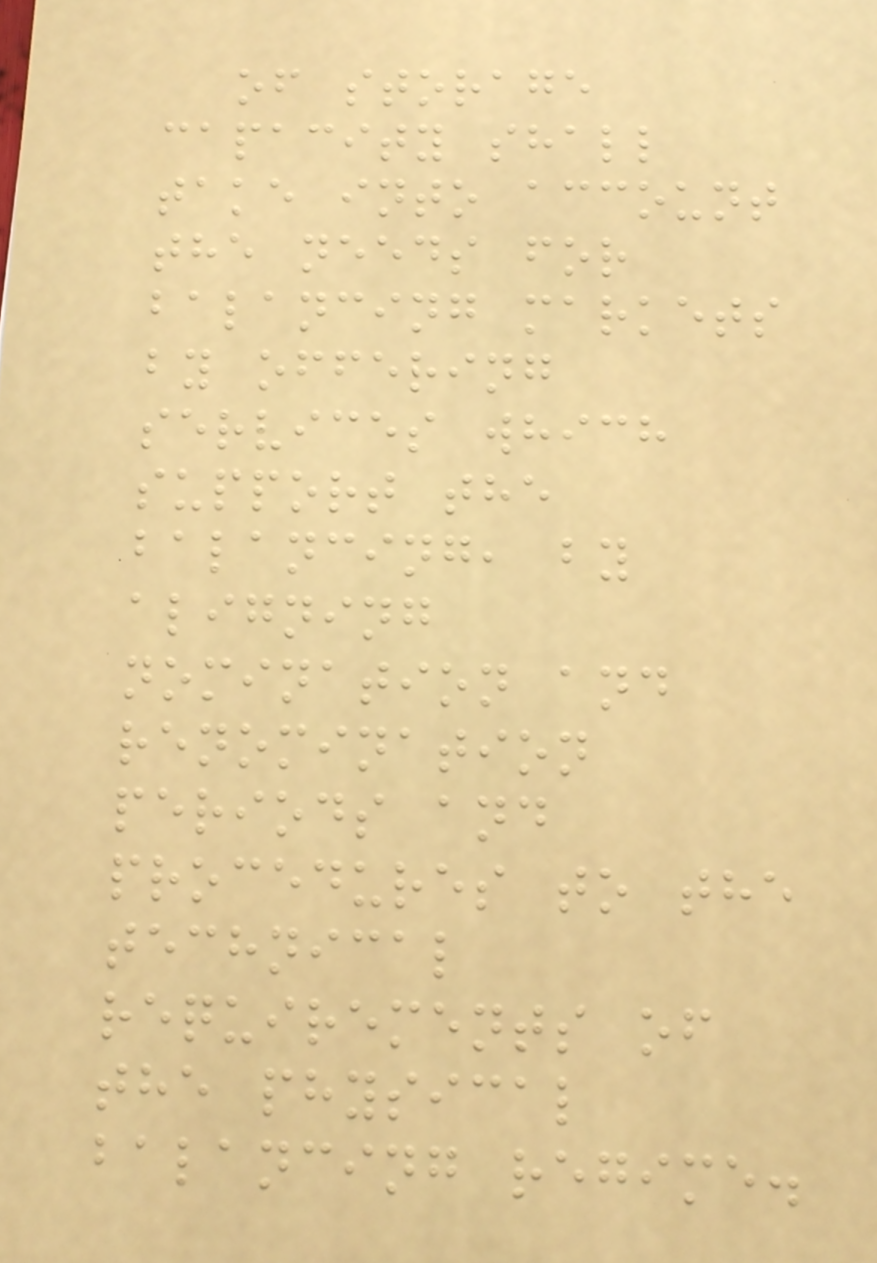of storage
capacity shall
take into account
the needs for
balancing markets
by offering
services which
support the
balancing, by
aligning
nomination and
renomination
periods and
procedures to the
technical
requirements of
the physical
balancing regime.
